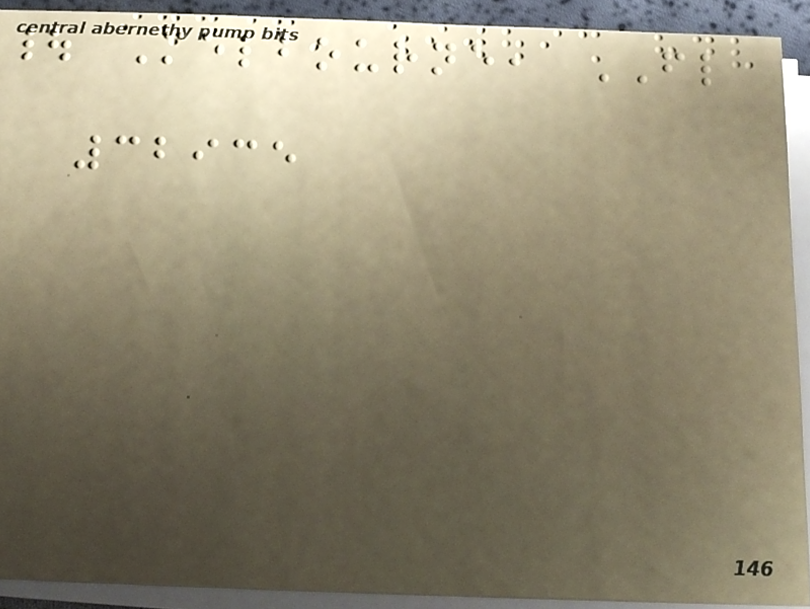| Melbourne, FL
32935
